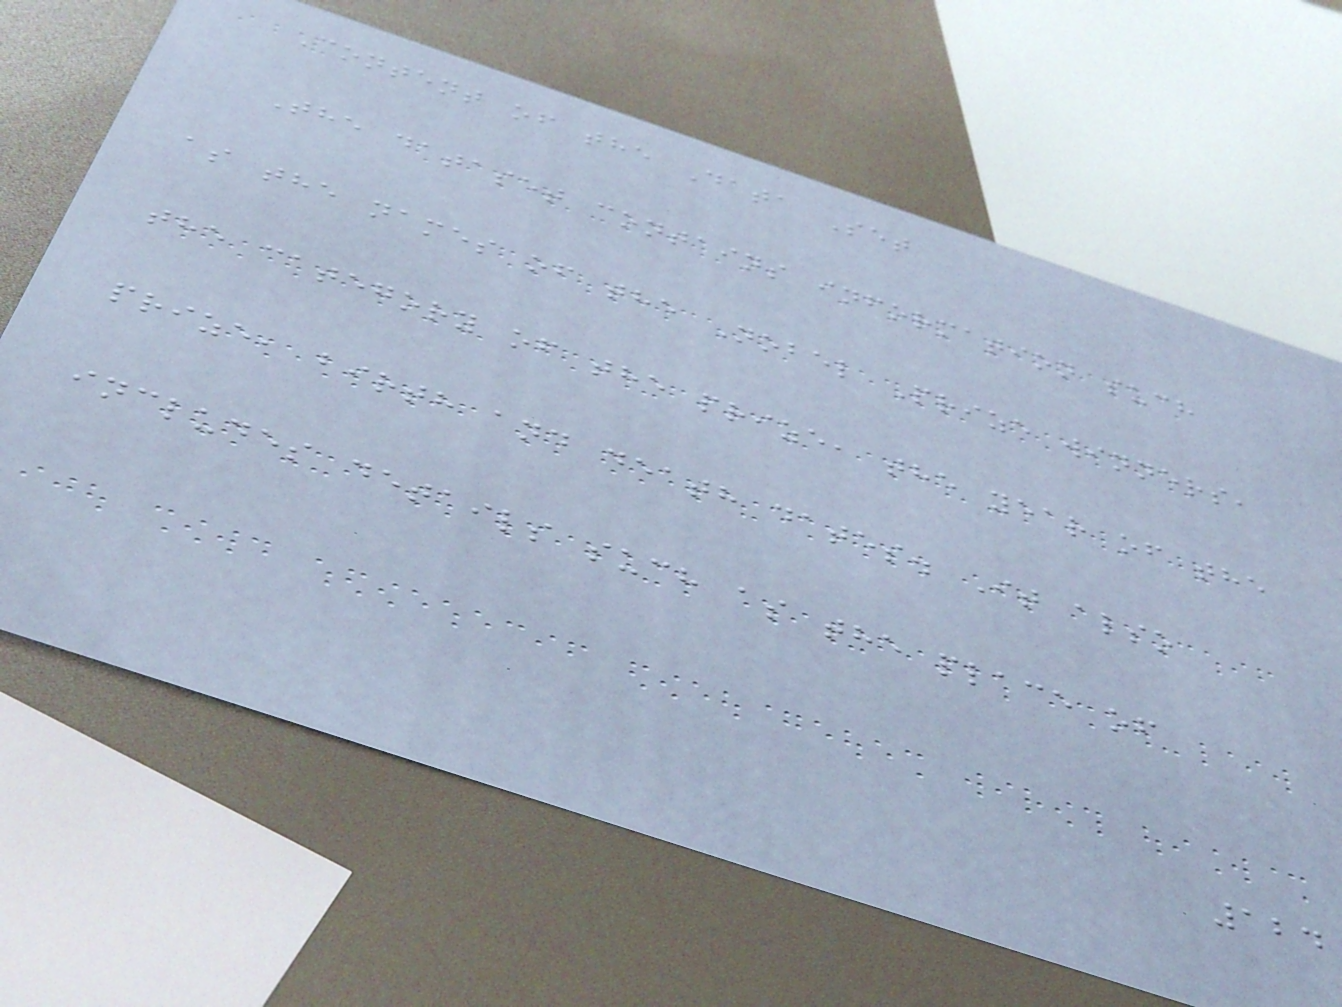Content of the Data Set
The dataset contains information such
as the names of the Nobel Prize winners,
the category of the prize, the year of the
prize, birth and death dates. It also
includes details such as the place of
124
